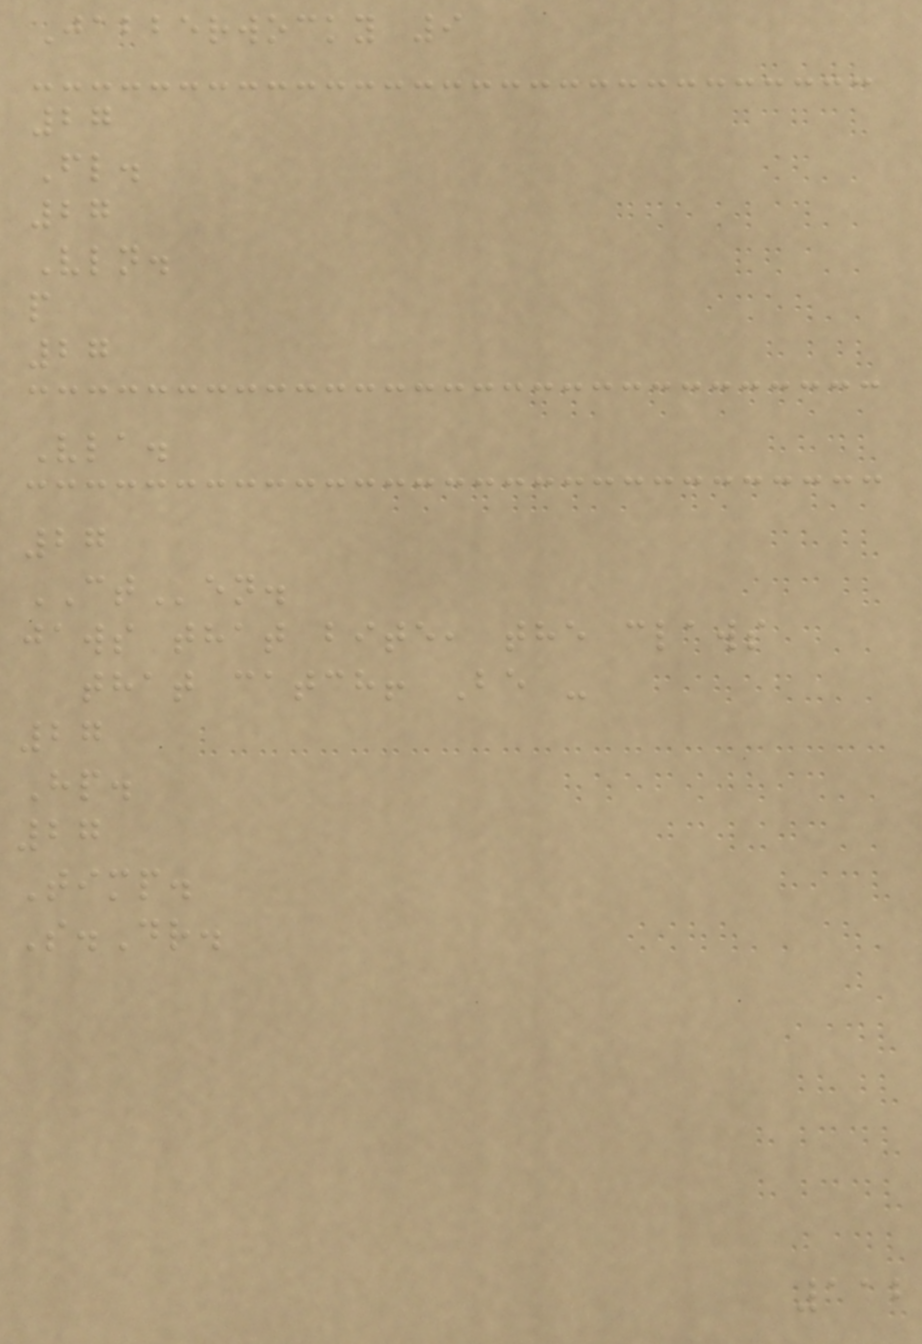Jabberwocky 9
27
Fl.
27
Vln.
p
27
Vla.
27
CTen.
jaws that bite, the claws
that catch! Be -
27
Hp.
27
Timp.
S.Dr.
112
